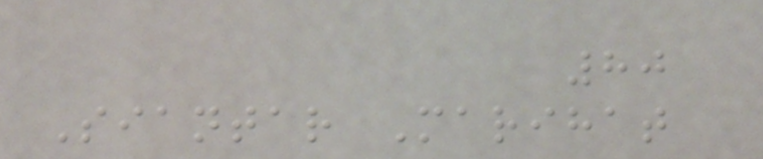80
Siantar Marihat
